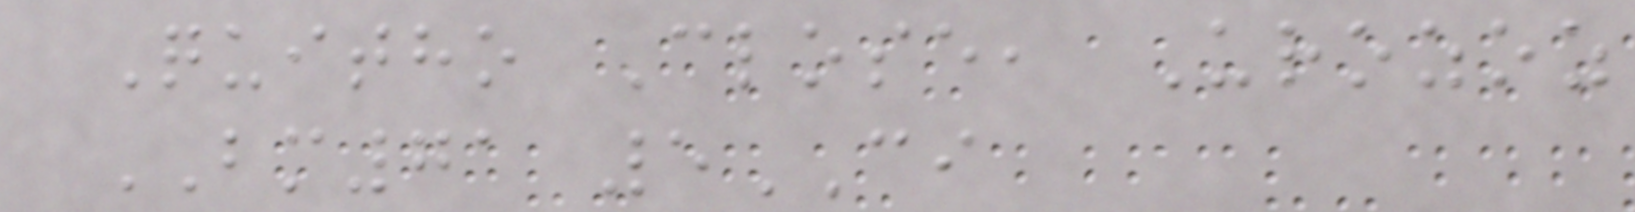Quitho Close, Urozoz
BM71 5CI
